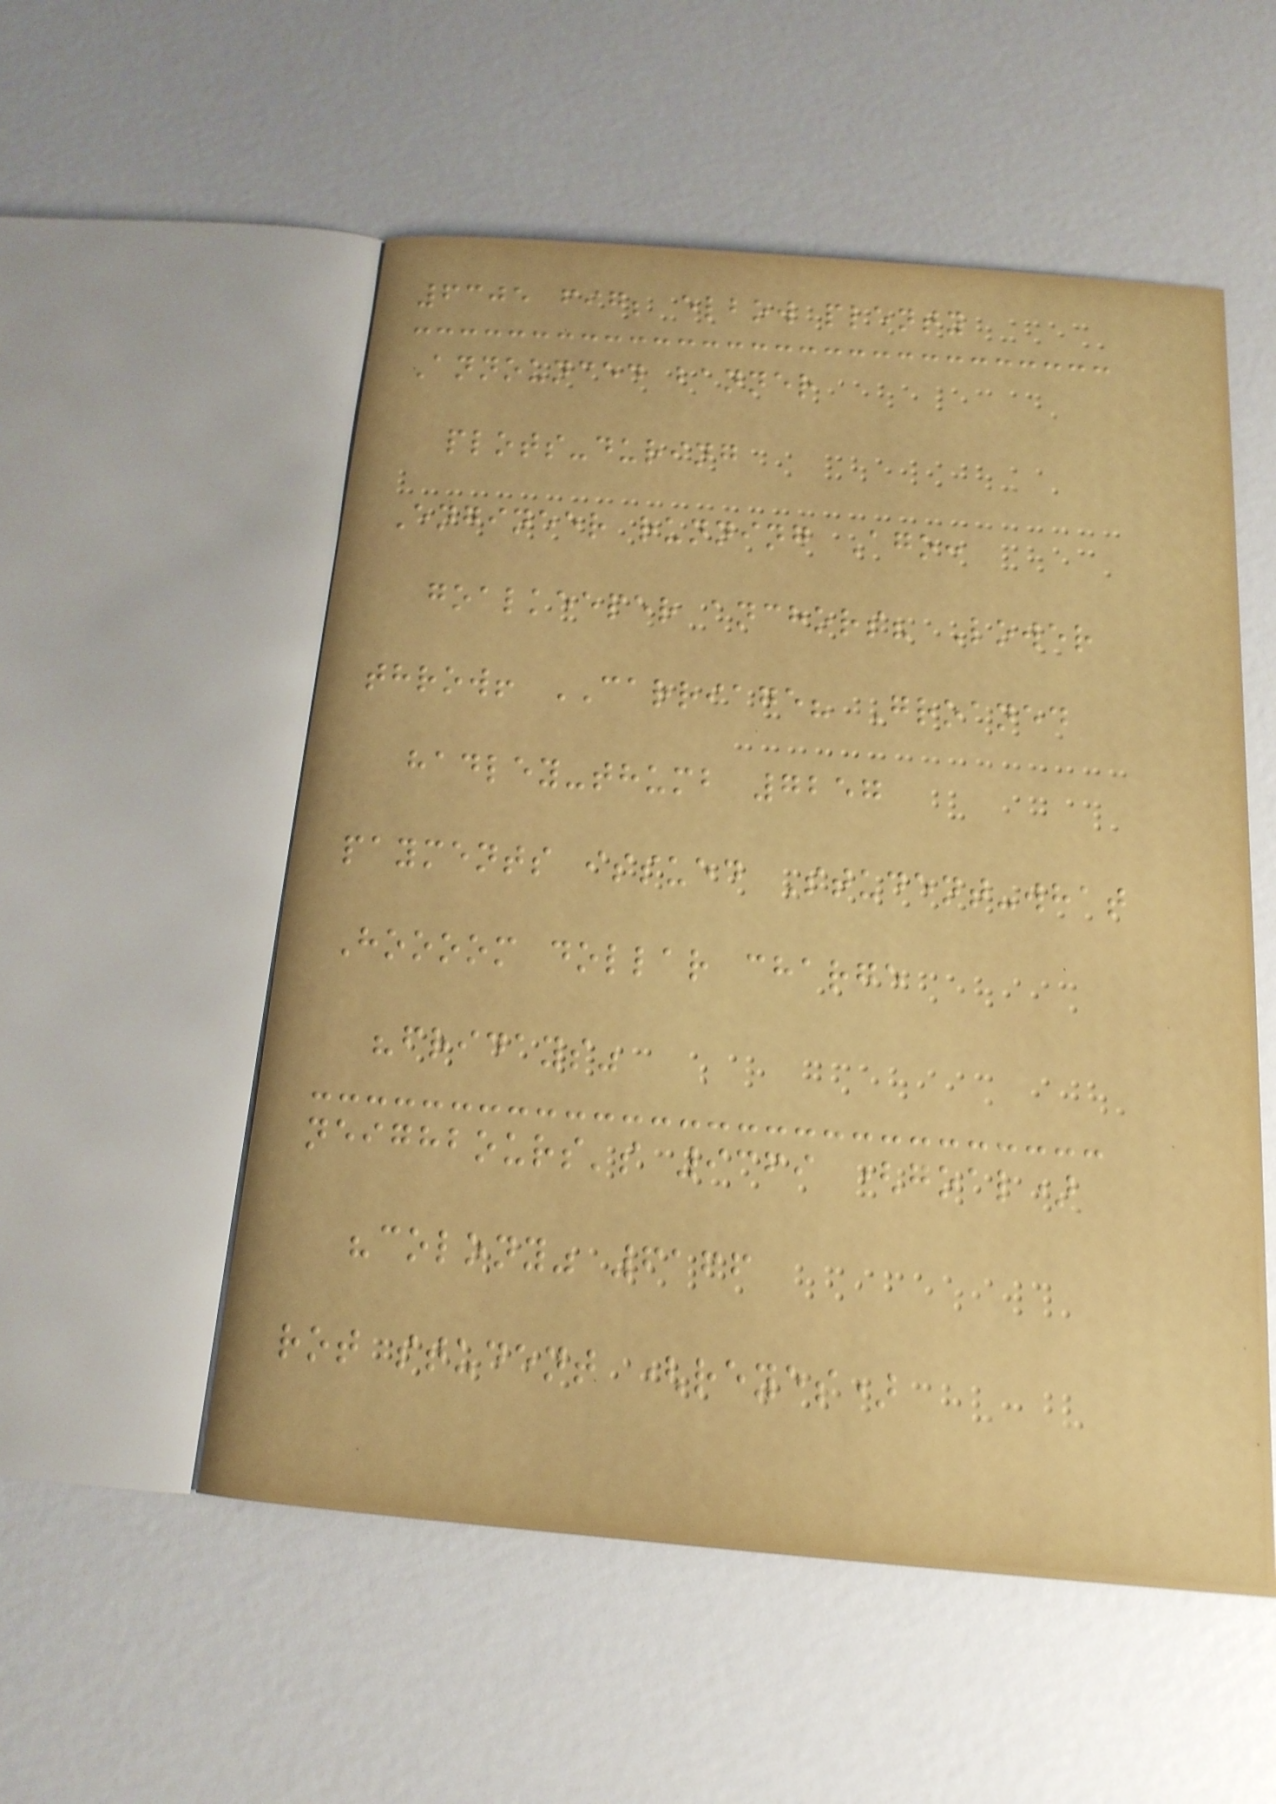6305 fig; elbow plenty
Announced banner
plots-during
Engineer running Ago:
goalkeeper anchors? Lower
throw! CARRIAGE? Groaned
hadley-thumb 7257
payments issued Student-what
Hoooom dollar charge
"fridays"
neighbours's 9369 (goal)
"colony" 6166
rot student (reyes)
